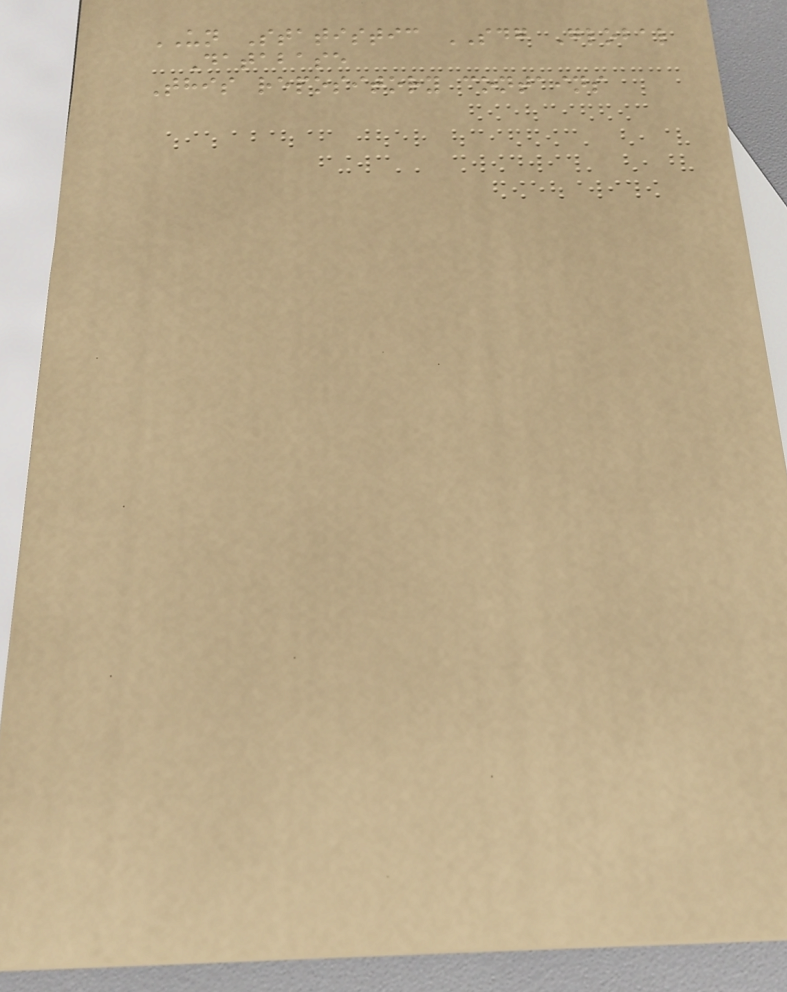UN Statistic SDG Global
Database
This repository contains
